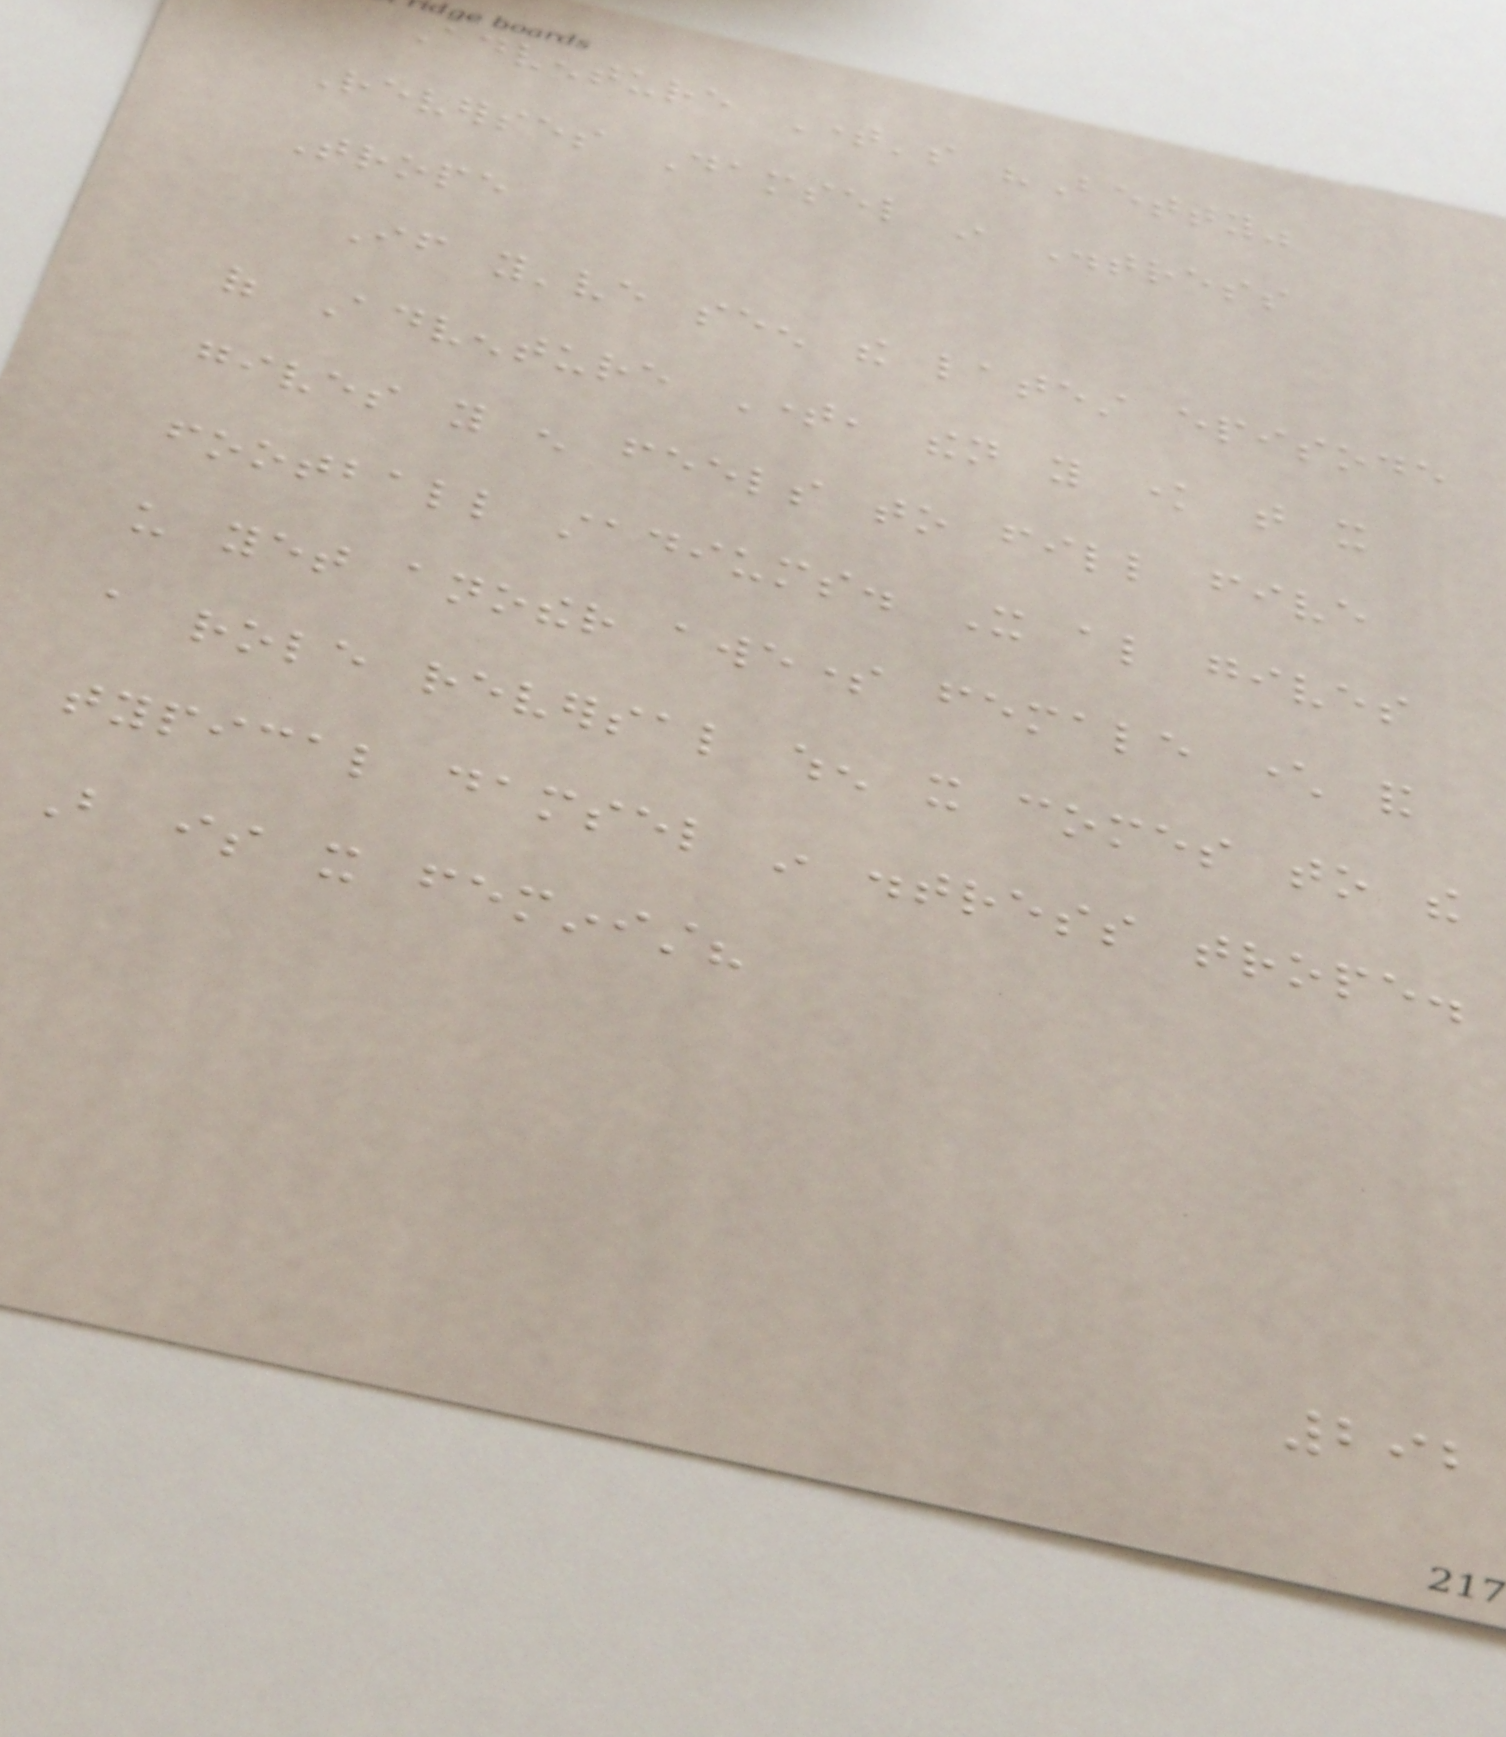Adventure Time's "Betty"
Reverses Damsel in Distress
Trope
If you've seen the latest episode
of Adventure Time, then you know that it
gives you enough feels to fill five
football stadiums. It also gives
us yet another awesome female character and
a role reversal when it comes to the
typical damsel in distress trope.
But is it feminist?
292
